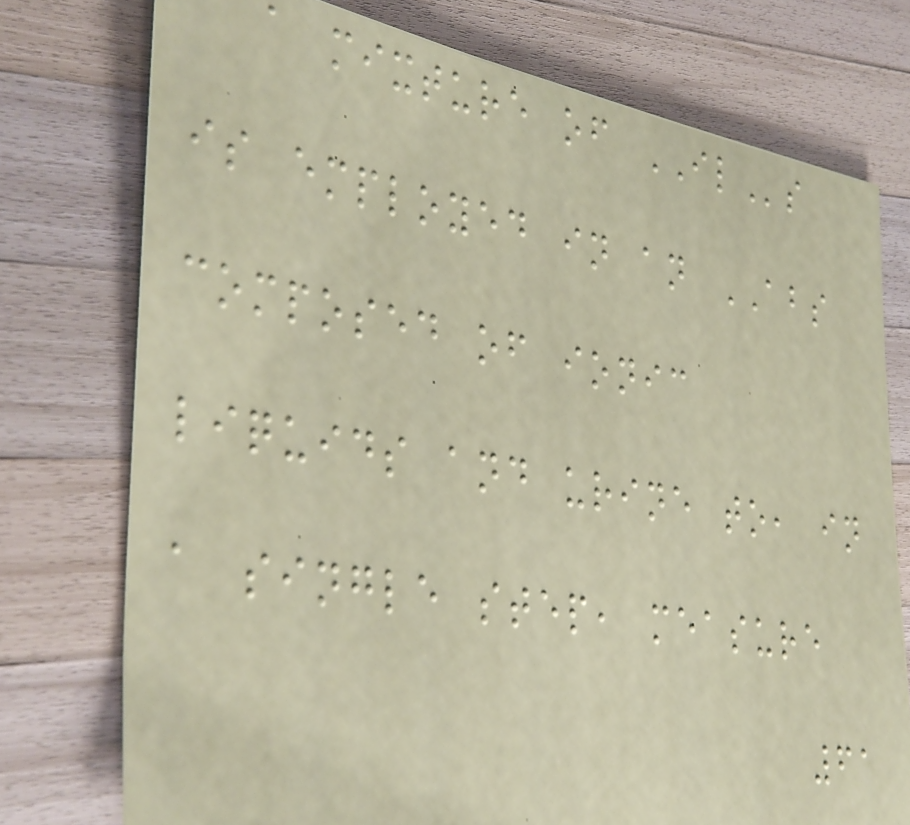a mixture of ILs
is employed in an ABS
composed of ionic
liquids and urine to, in
a single step, measure
61
